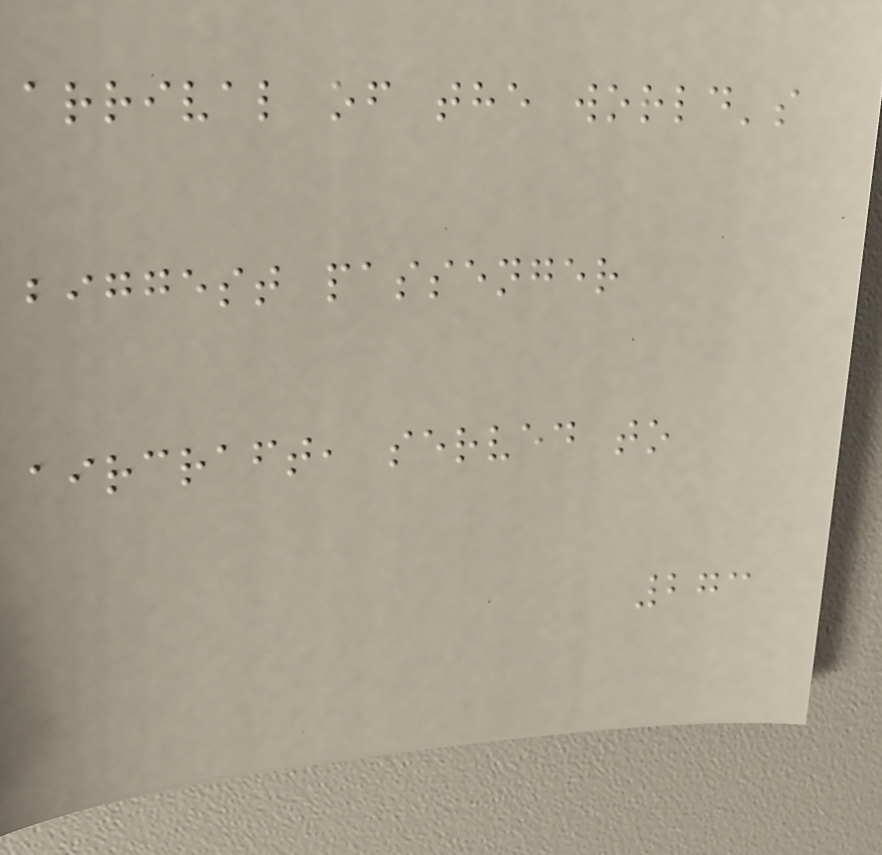arrival of the world's
biggest passenger
aircraft, served to
273
